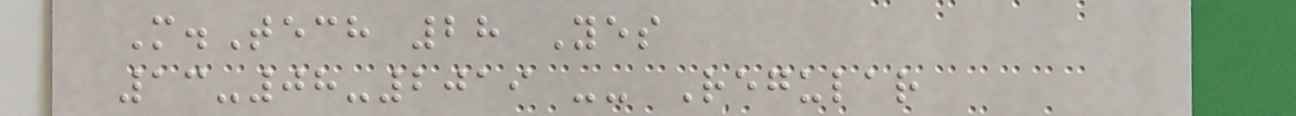M.Tech 28 Yes
13-08-2019 -- Regular
